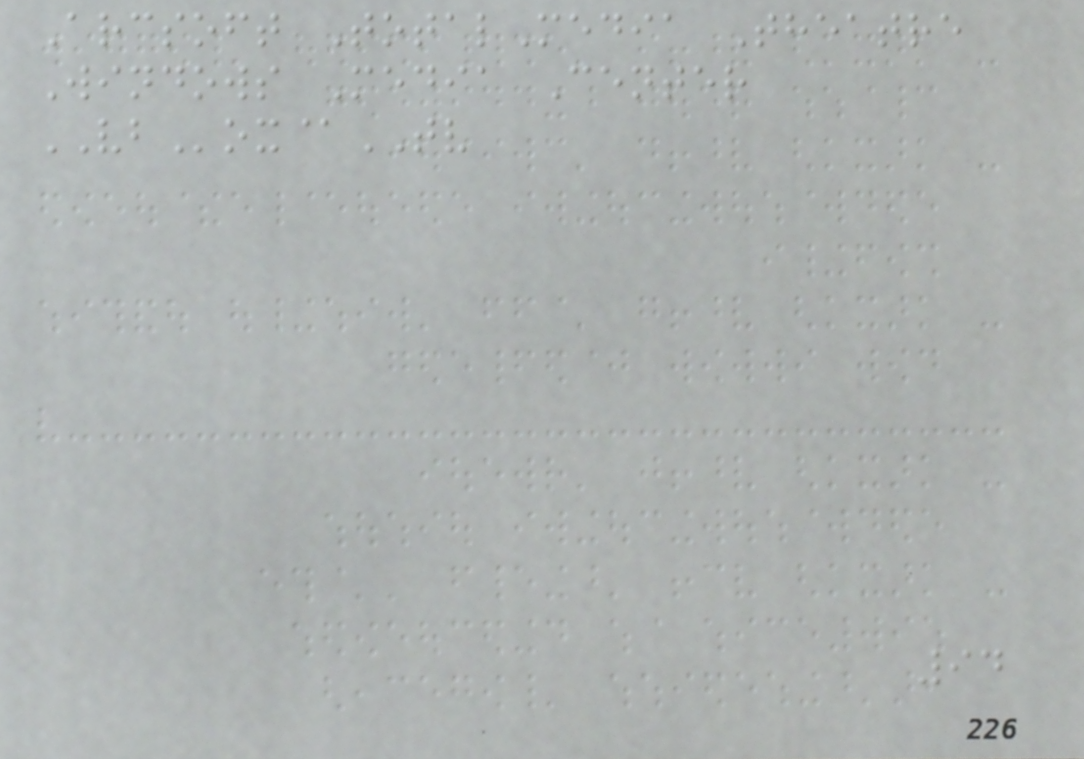Arcsoft TotalMedia Theatre
Windows Media Center
VBox@TV
94
